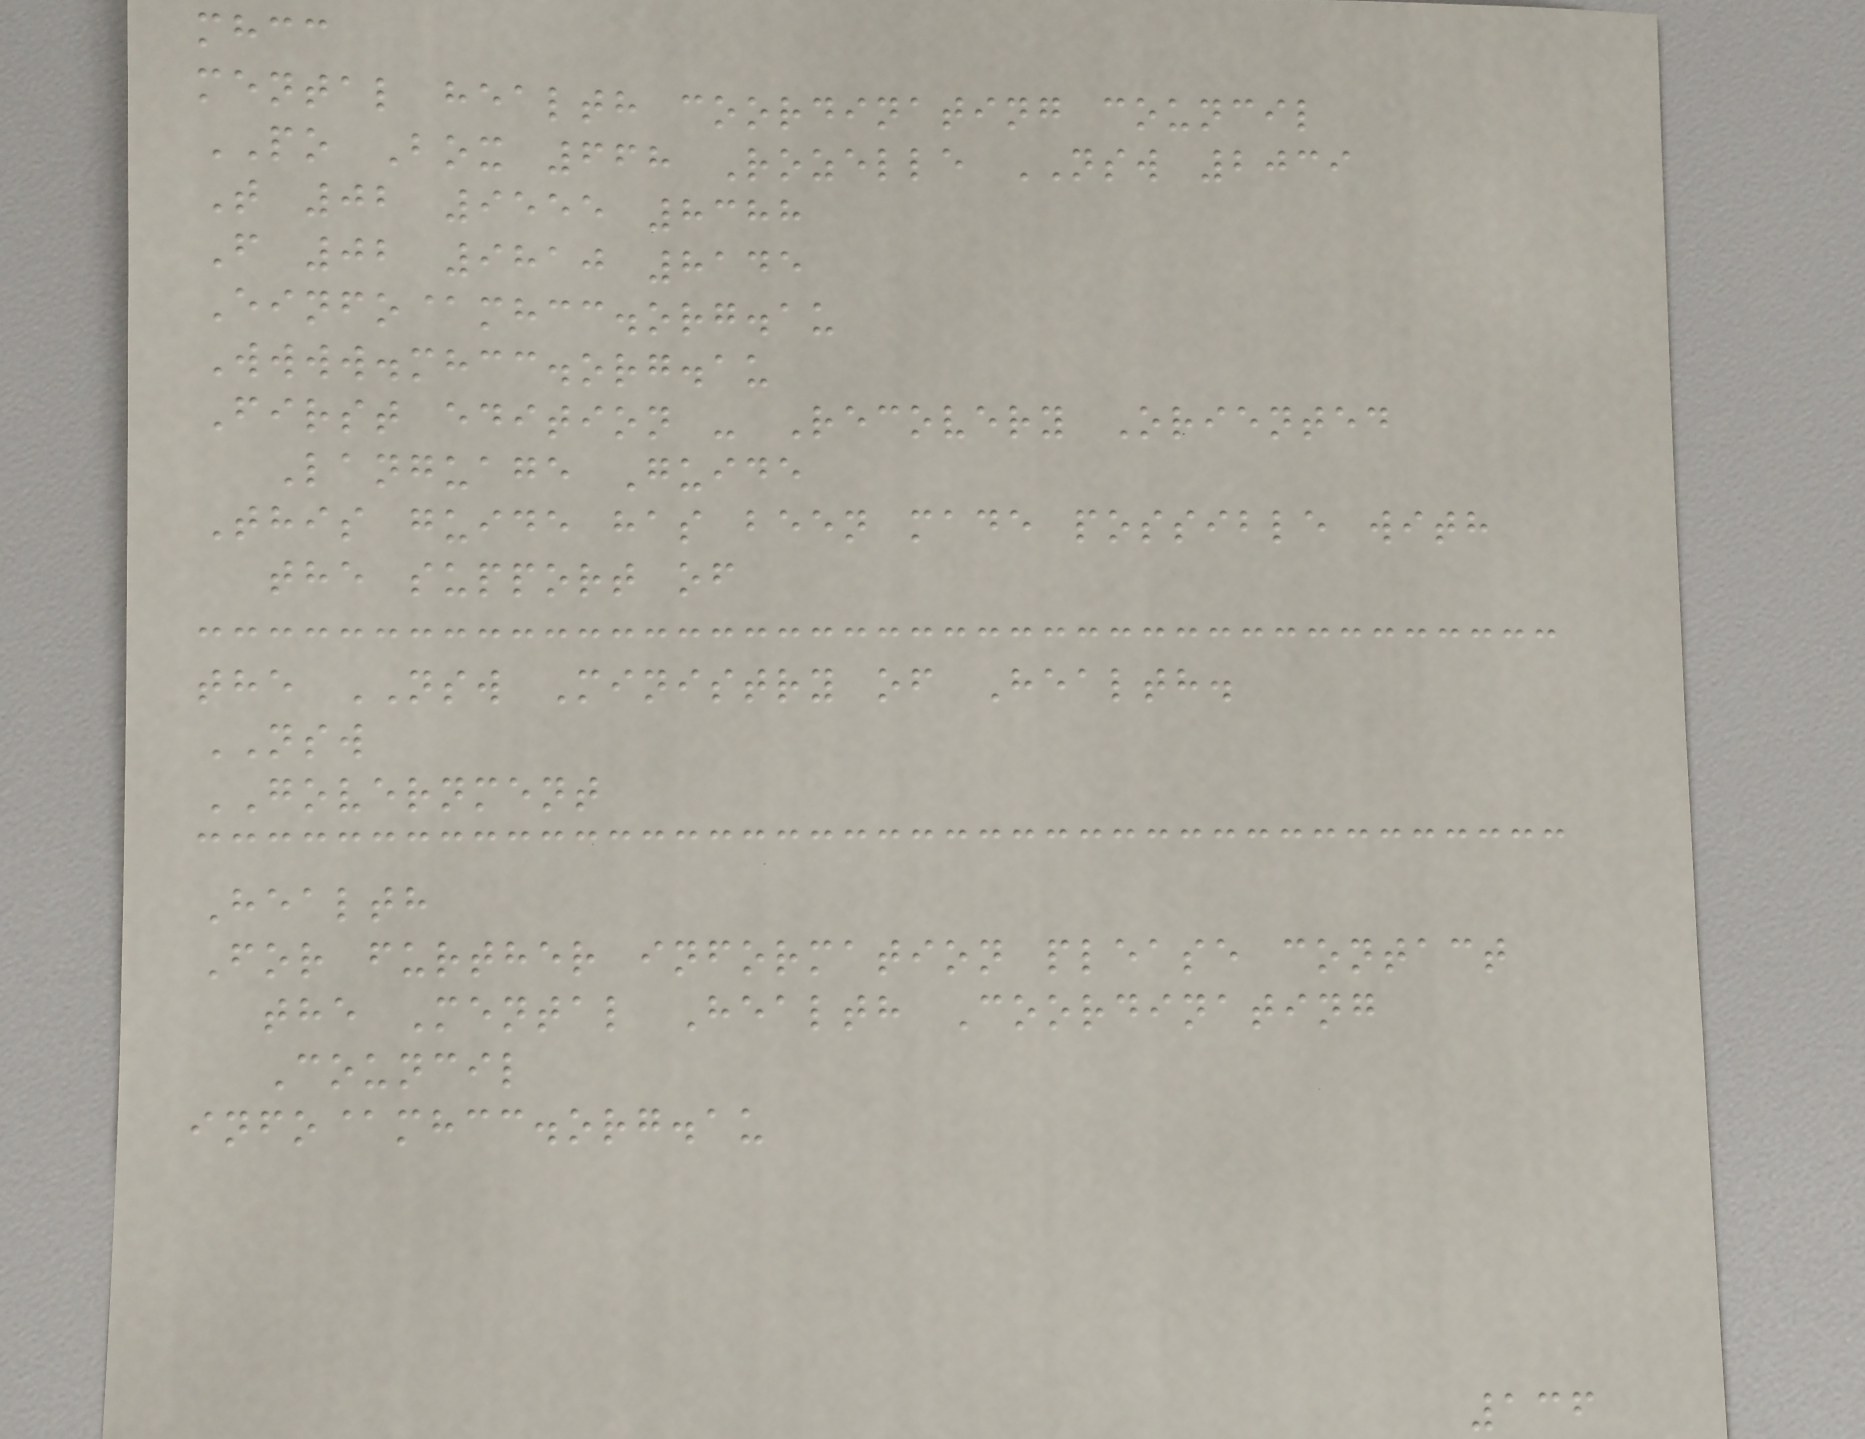mhcc
mental health coordinating council
PO Box 668 Rozelle NSW 2039
T 02 9555 8388
F 02 9810 8145
Einfo@mhcc.org.au
Wwww.mhcc.org.au
First edition - Recovery Oriented
Language Guide
This guide has been made possible with
the support of
the NSW Ministry of Health.
NSW
GOVERNMENT
Health
For further information please contact
the Mental Health Coordinating
Council
info@mhcc.org.au
136
